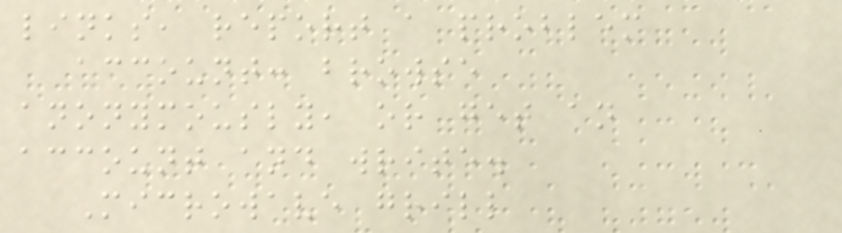links, report a problem
account: browse
anonymously, or get an
account and write.
Microwave grill
